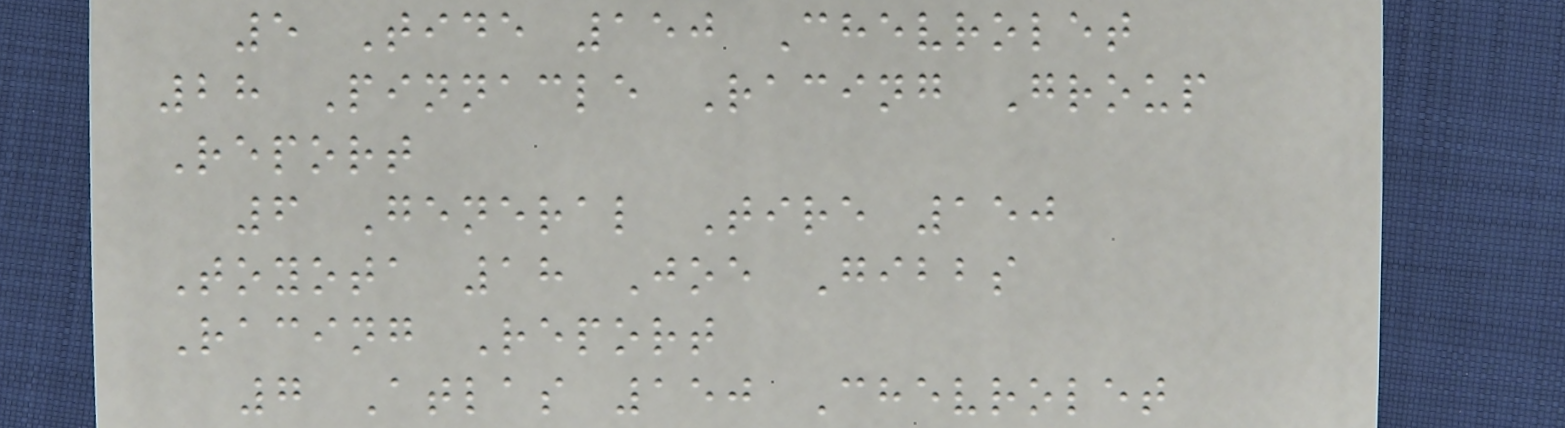5 Tide 150 Chevrolet
28 Pinnacle Racing Group
Report
6 General Tire 150
Toyota 18 Joe Gibbs
Racing Report
7 Atlas 150 Chevrolet
